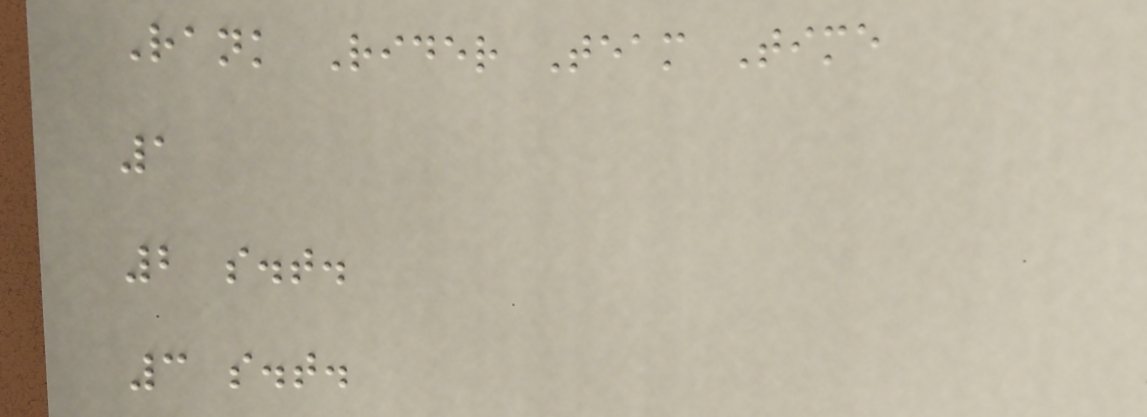Rank Rider Team Time
1
2 s.t.
3 s.t.
